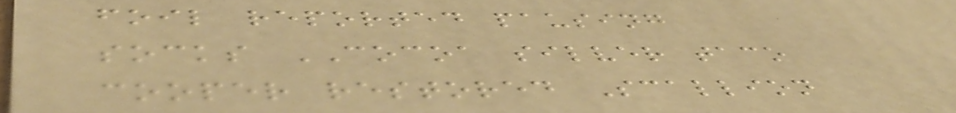foil reported pausing
socks COCOA silver taco
cooper restored Scallion
